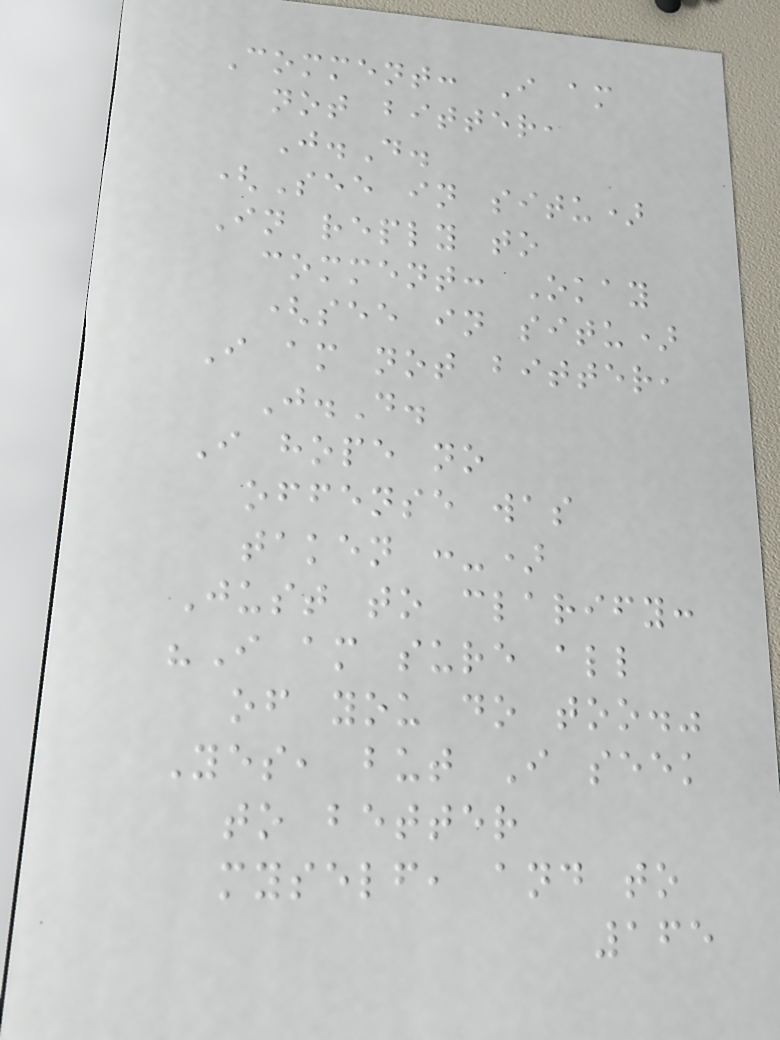Comment: I am
not bitter,
J.D.
(See in situ)
In reply to
comment: Okay
(see in situ)
I am not bitter,
J.D.
I hope no
offense was
taken :-)
Just to clarify:
"I am sure all
of you do too."
Yes, but I seek
to better
myself, and to
165
